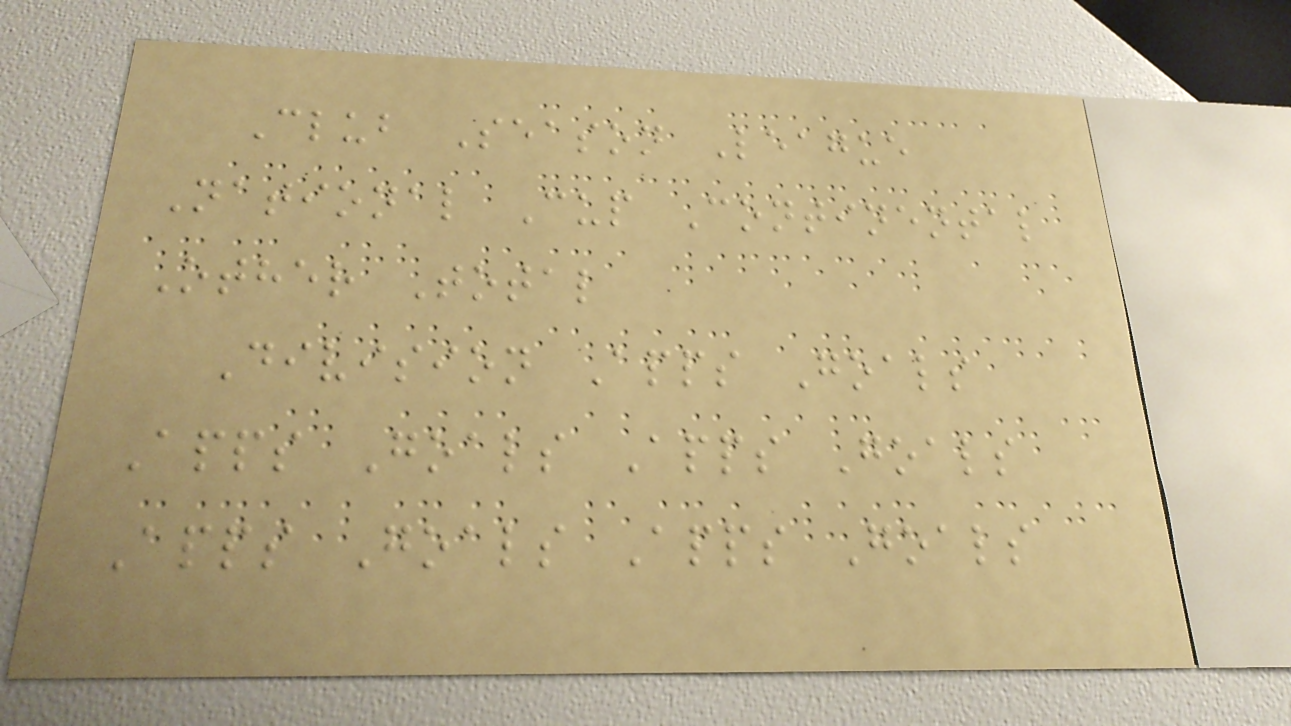Club Season League
National Cup Continental
Other Total
Division Apps Goals
Apps Goals Apps Goals
Apps Goals Apps Goals
